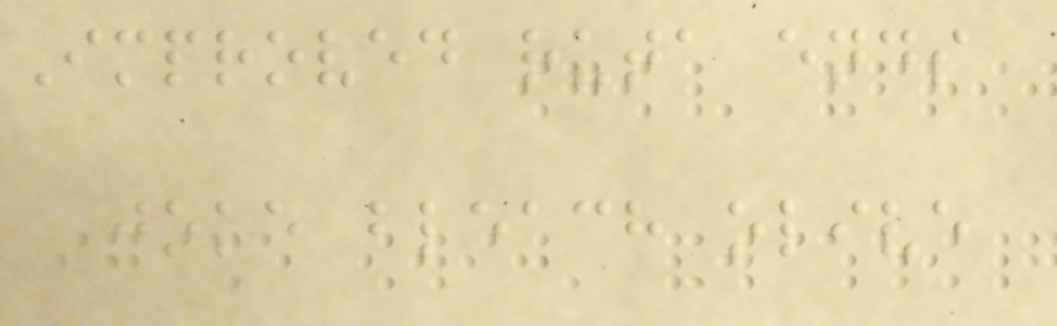Improved ruta ends
joke bleach olive
